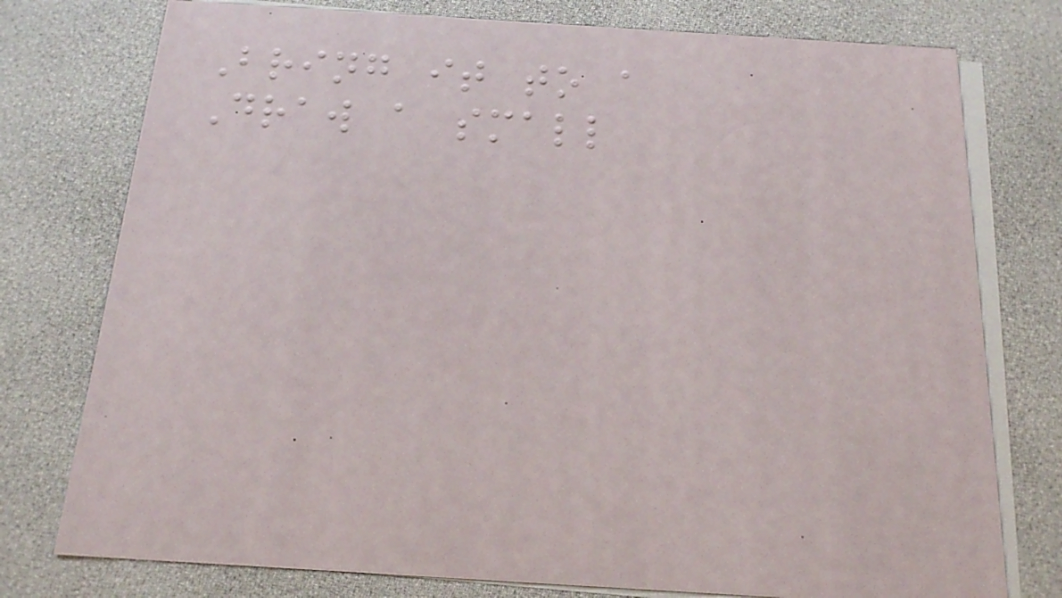Bring it to a
Draw a small
